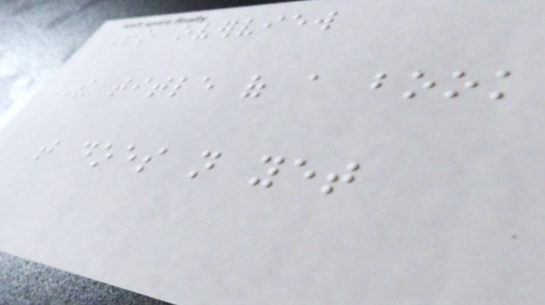To overview
The title of a book
that does not yet
